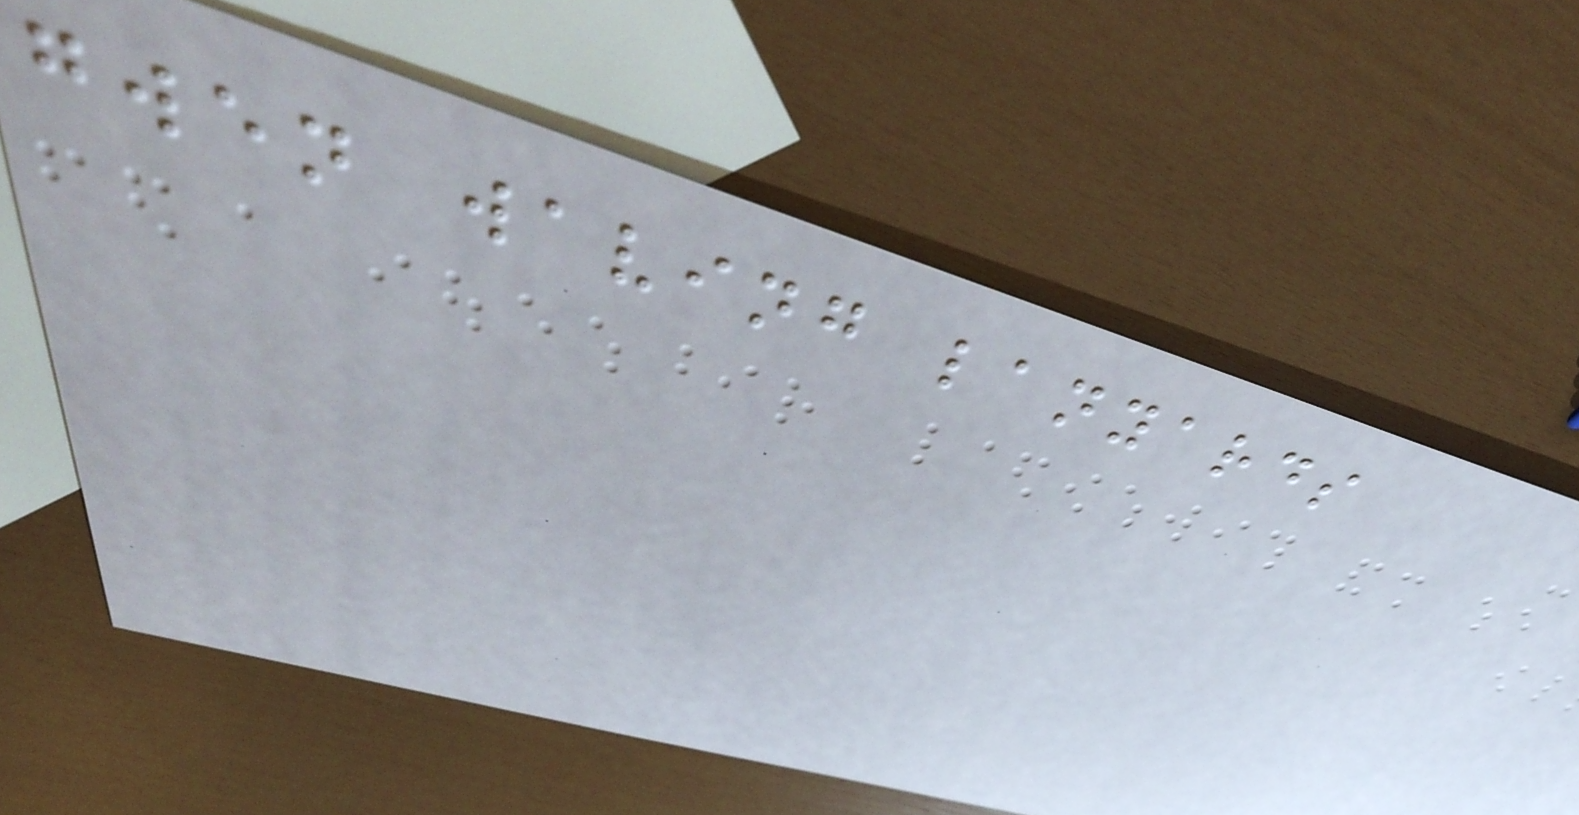gwen waving lanyards
